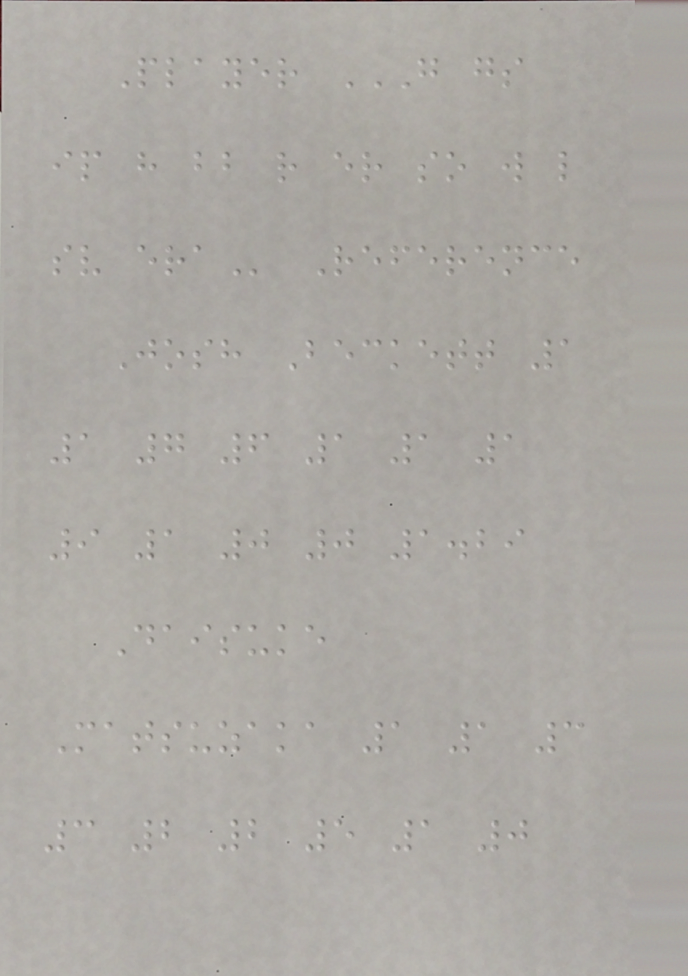Player G GS
IP H BB R ER SO W L
SV ERA Reference
Josh Beckett 1
1 7 6 1 1 1
9 1 0 0 1.29
Daisuke
Matsuzaka 1 1 3
3 2 2 5 1 0
